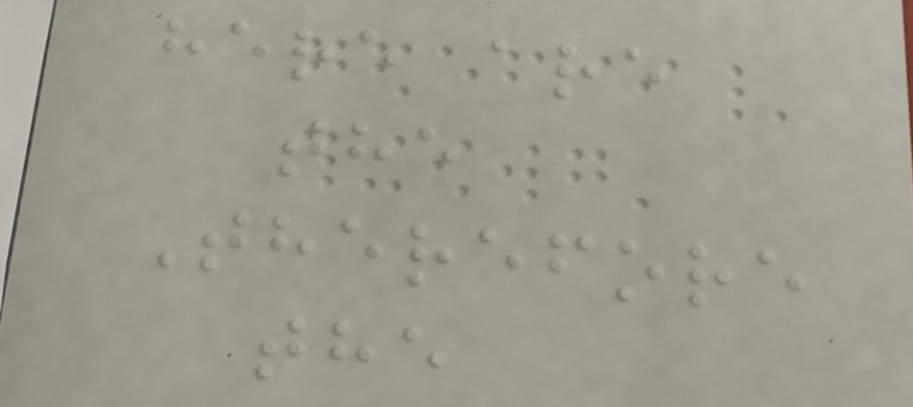here are
the
Therefore
the
